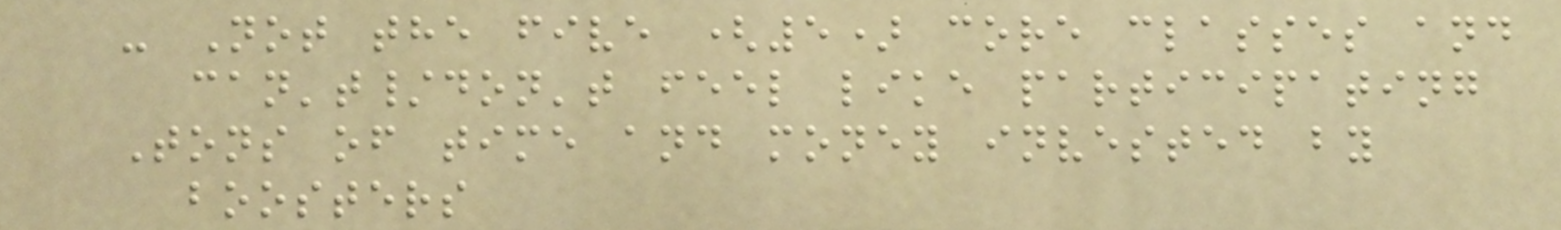- Not the five (5) core classes and
can't/don't feel like participating
Tons of time and money invested by
boosters
